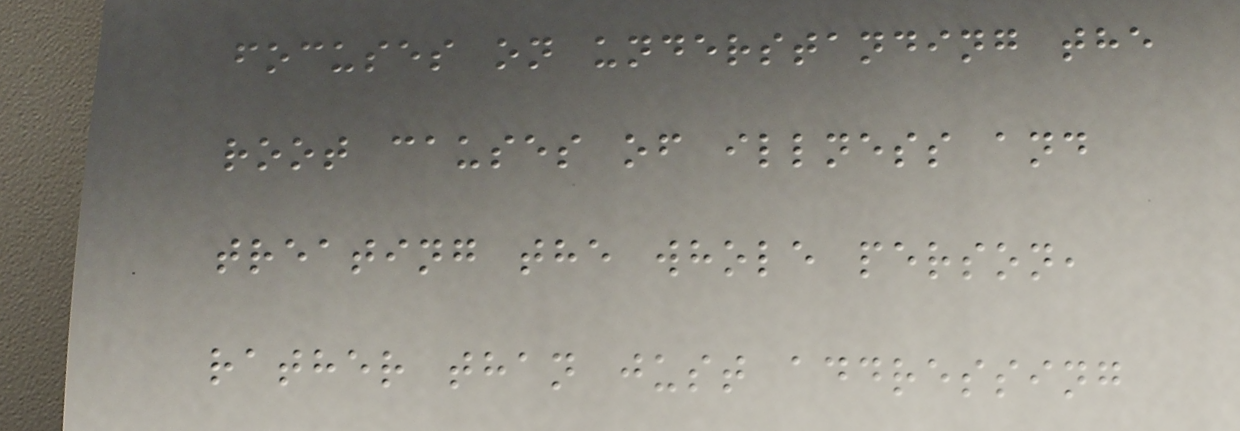focuses on understanding the
root causes of illness and
treating the whole person,
rather than just addressing
